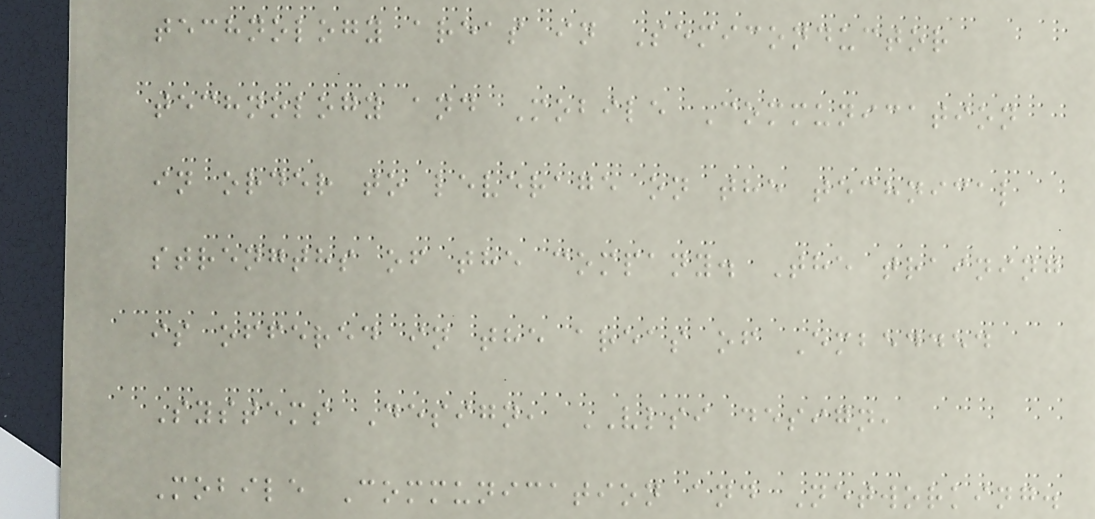technology areas in Semiconductor
technology and Mobile Communication
in order to leverage on the technical
strengths of the company. The training
is offered in the areas of Embedded
Systems Design, VLSI design,
Mobile Communication and Networking.
